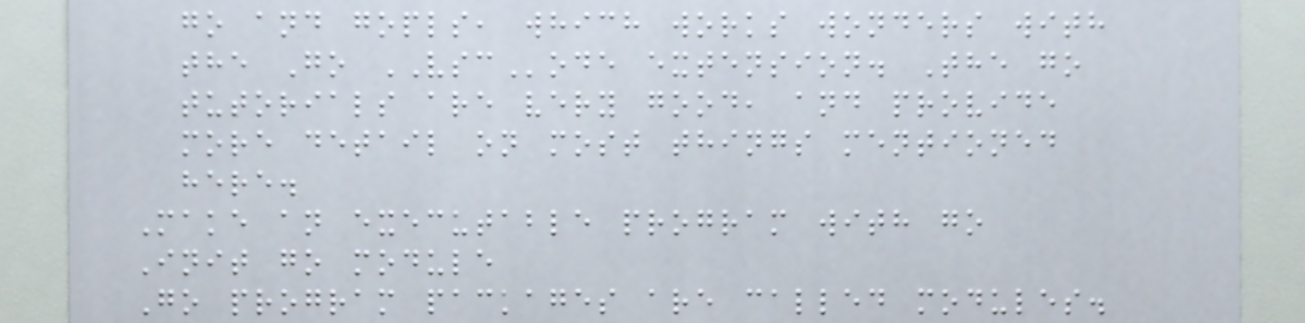go and gopls, which works wonders with
the Go VSCode extension. The go
tutorials are very good, and provide
more detail on most things mentioned
here.
Make an executable program with go
Init go module
Go program packages are called modules.
